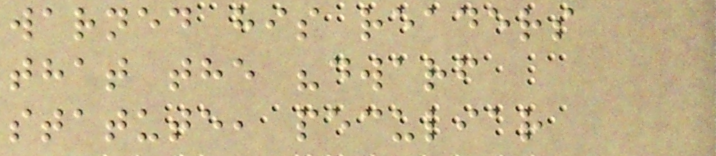warned his readers
that the "dwarf
statute, peculiar
